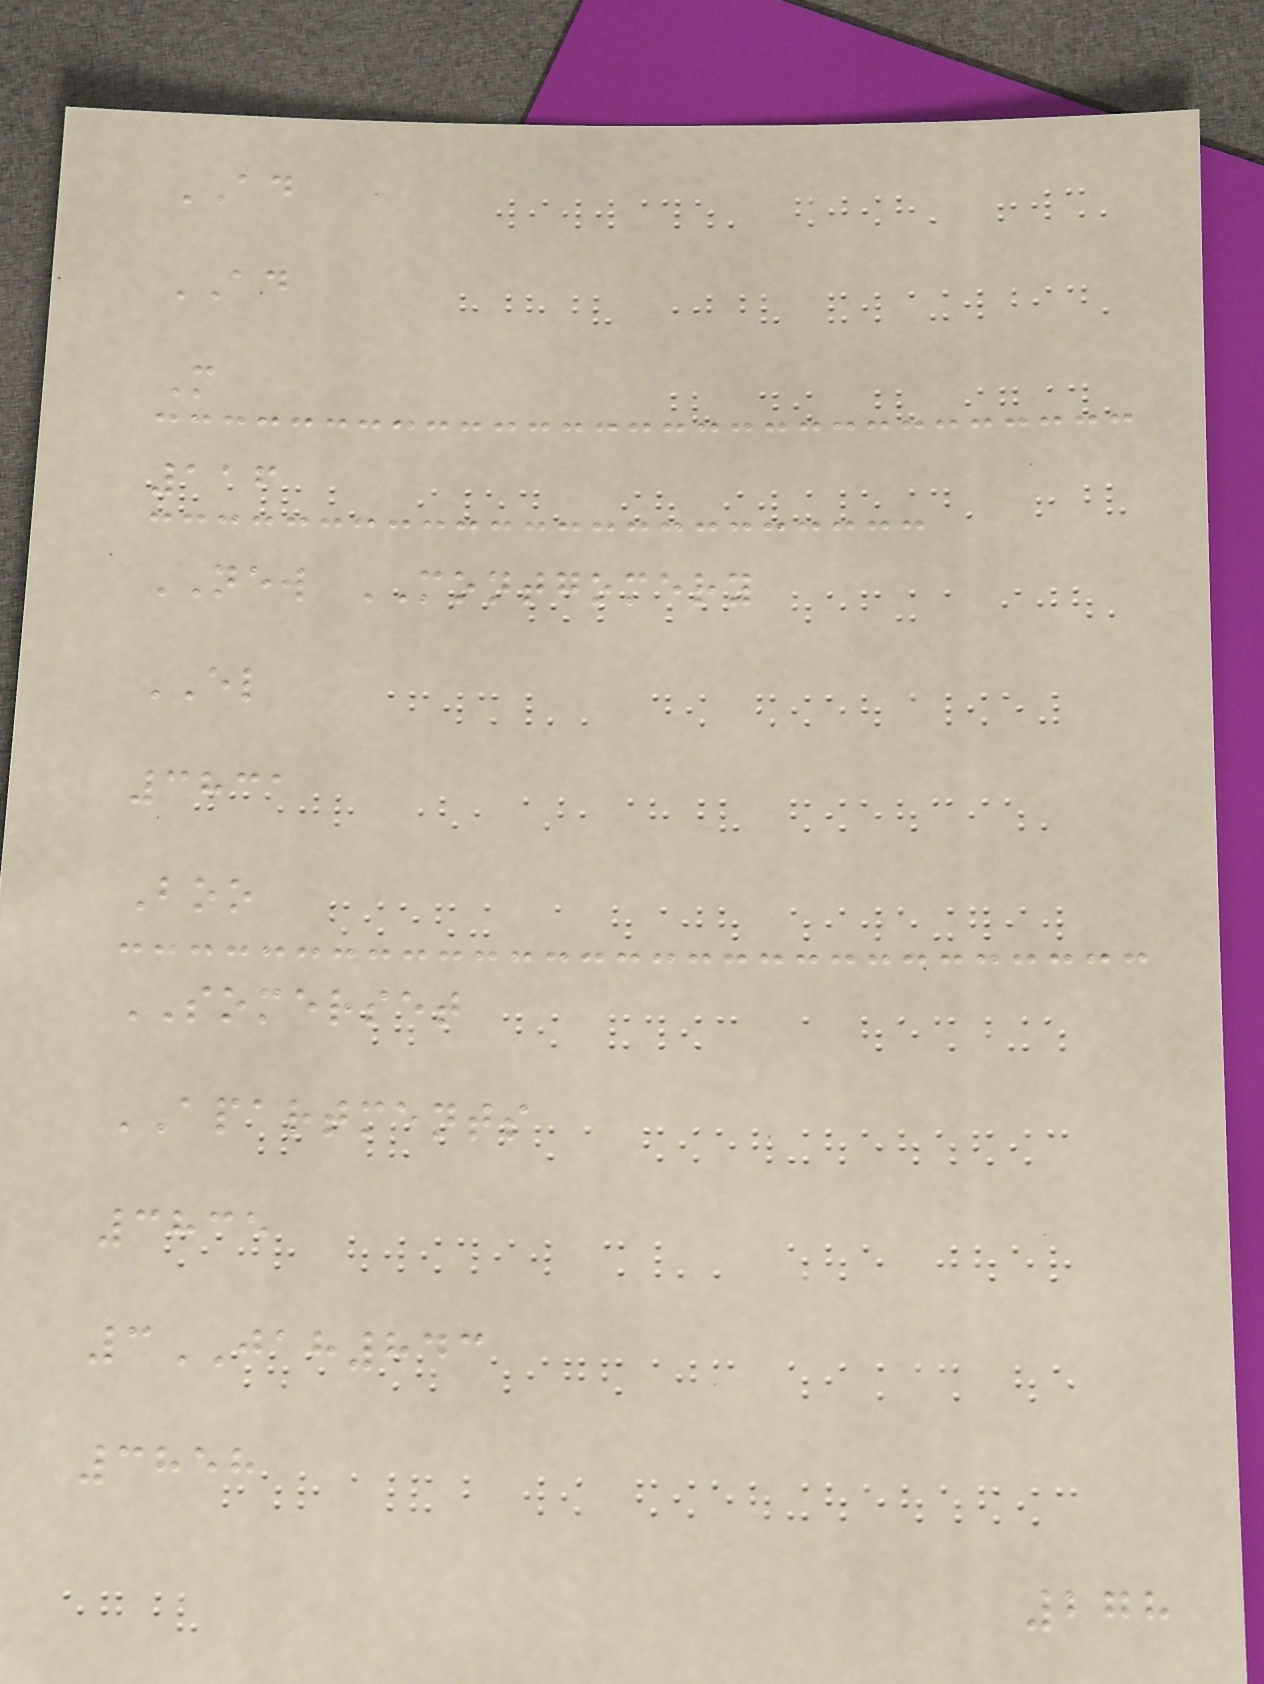AD
AD
M
116
NEW MONTGOMERY
EL
3831
Boo
SOMERSET
APARTMENTS
3835
3JAH843
3858
278
